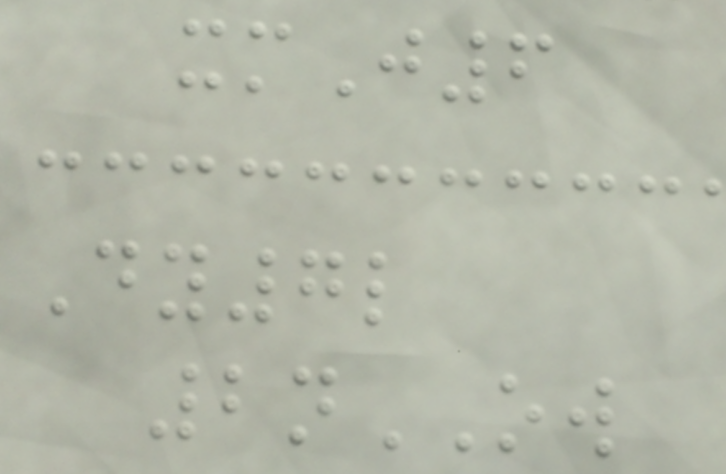xmJ6
Dy7l
2nOW
